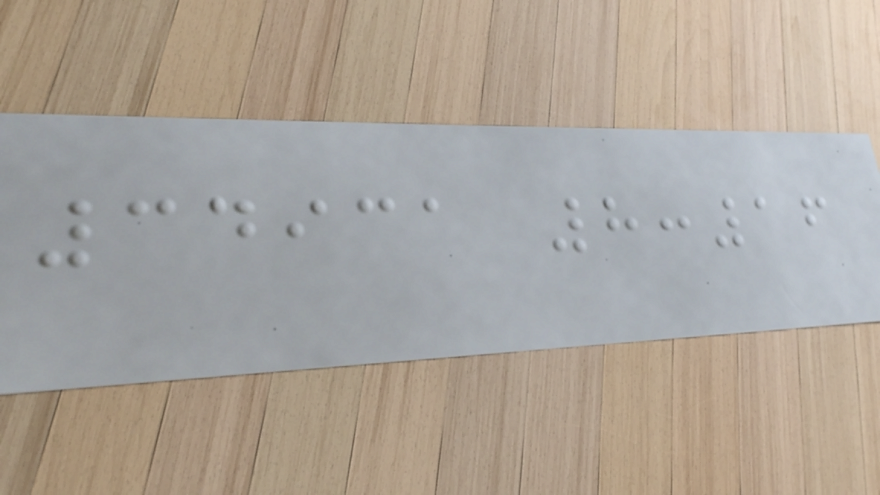34931 8:16
